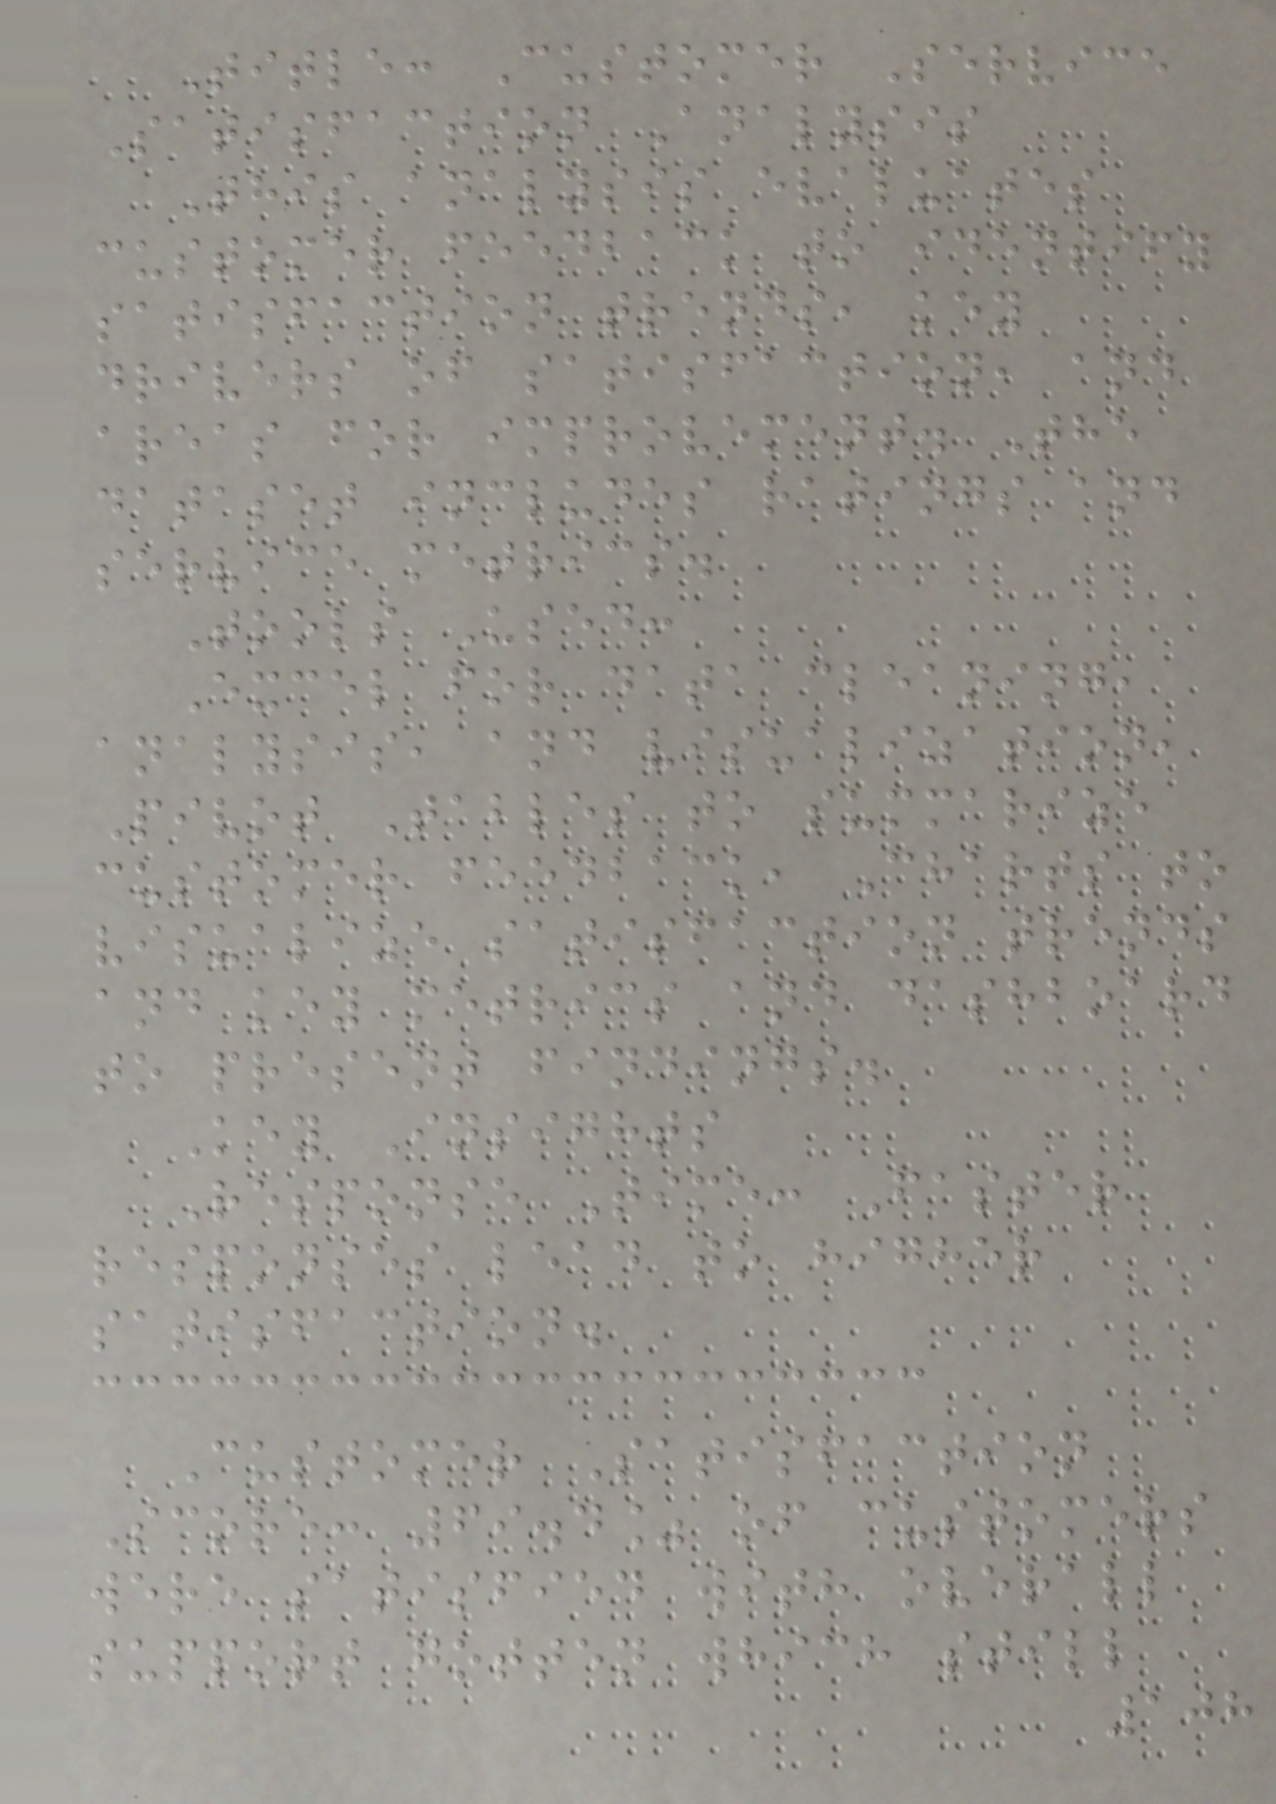Title: Customer Service
Satisfaction Analysis
This analysis evaluates
customer feedback to identify
satisfaction trends, key
drivers of satisfaction, and
areas for improvement. The
dataset includes ratings and
service metrics.
Tools Used:
Excel for data cleaning,
analysis, and visualization,
Pivot Tables to summarize
customer feedback, Charts to
visualize satisfaction trends
and key metrics and dashboard
to present findings.
Key Insights
Response Time: Faster
responses lead to higher
satisfaction.
Customer Satisfaction
Score: 69.4% of customers
were satisfied with overall
support gotten which still
108
